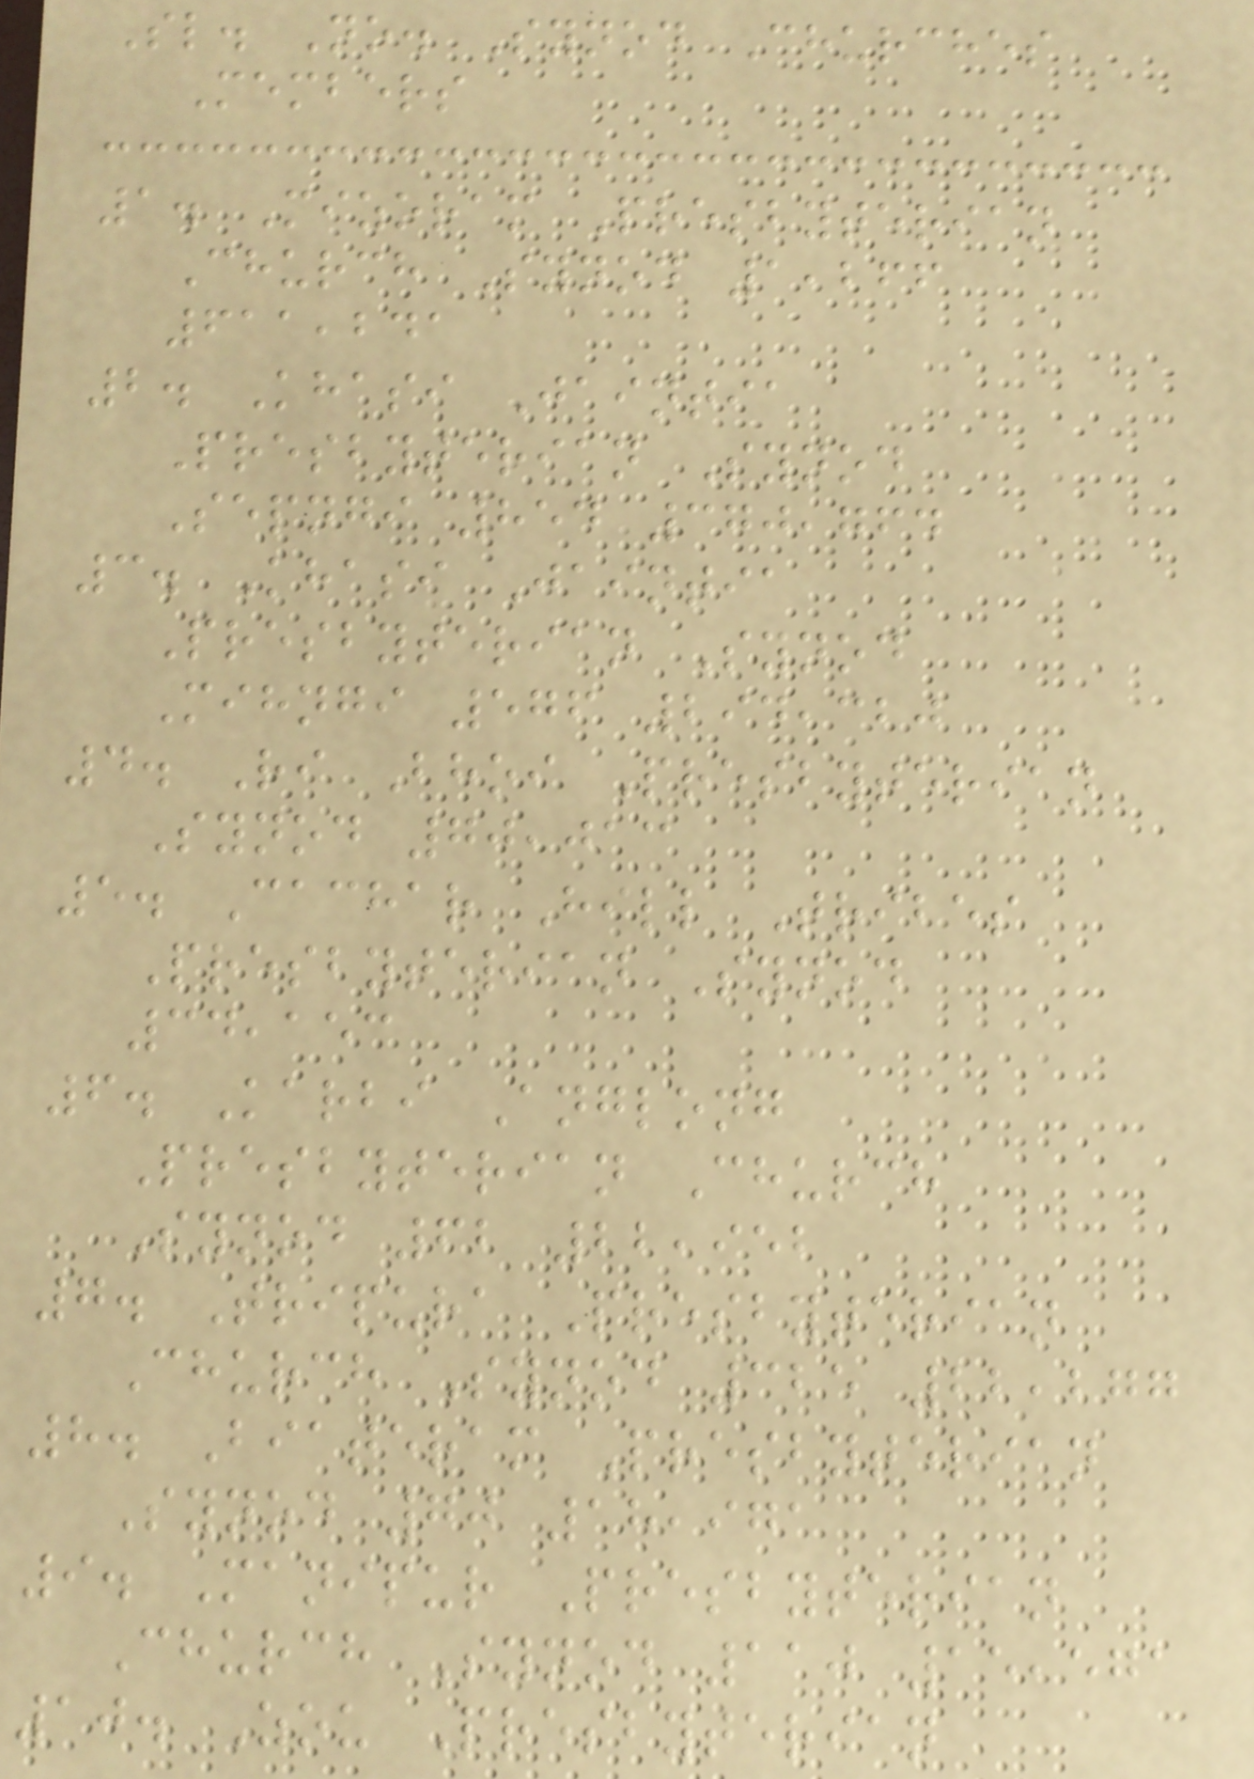Sl. No. Synod Churches
Members
1. Mizoram Presbyterian
Church Synod 1,266
611,241
2. Khasi Jaintia
Presbyterian Synod
Sepngi 854 370,764
3. Khasi Jaintia
Presbyterian Synod
Mihngi 576 294,320
4. Ri Bhoi Presbyterian
Synod 70,013
5. Cachar Hill Tribes
Presbyterian Synod
34,153
6. Karbi Anglong
Presbyterian Church
Synod 62 22,952
7. Tripura Presbyterian
Church Synod 325 22,277
8. Biateram Presbyterian
Synod 70 18,971
9. Manipur Presbyterian
Church Synod 110 15,571
10. Zou Presbyterian
